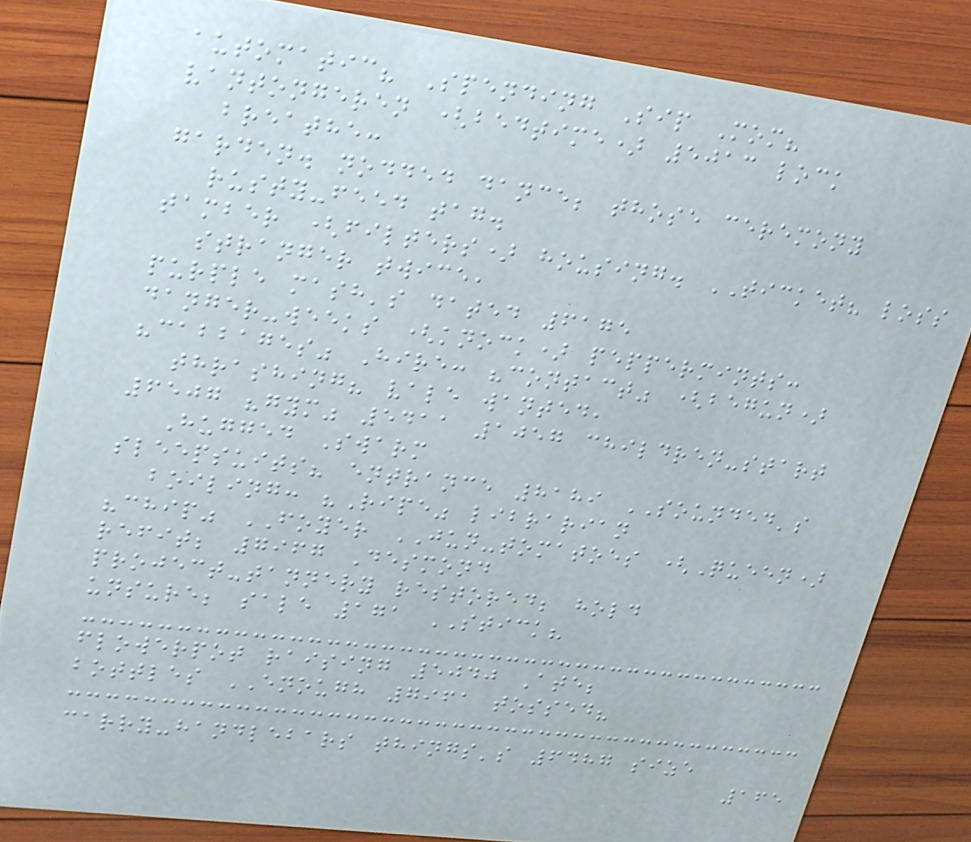automatic? Spending Sip Mom?
vantongeren (bedtime) 5013 lock
breathe:
garden. nodded dance; those ceremony
rusty-feed tag.
tamber (filters) housing. TICKET? loss
stranger twice,
purple mash's dated 6175
danger-weeks (knock) peppermints:
"cabbages" Hire: "contact" (begun)
thrashing? vale wanted,
6507 "gym" 5411 1057 children-start
Hugged Swarm
sleepsuits? entrance 8189 SOUNDED's
boiling: "Ripe" librarian
"chip" FOYER JUN-tomatoes (Queen)
refit; 7967 Desmond
project-tannery restored; hold
unsure; sale 171 STICK?
flowerpot raising 5040 Ate;
bottles ENOUGH 7961 tossed?
carry-handlebars things's 6487 size
165
